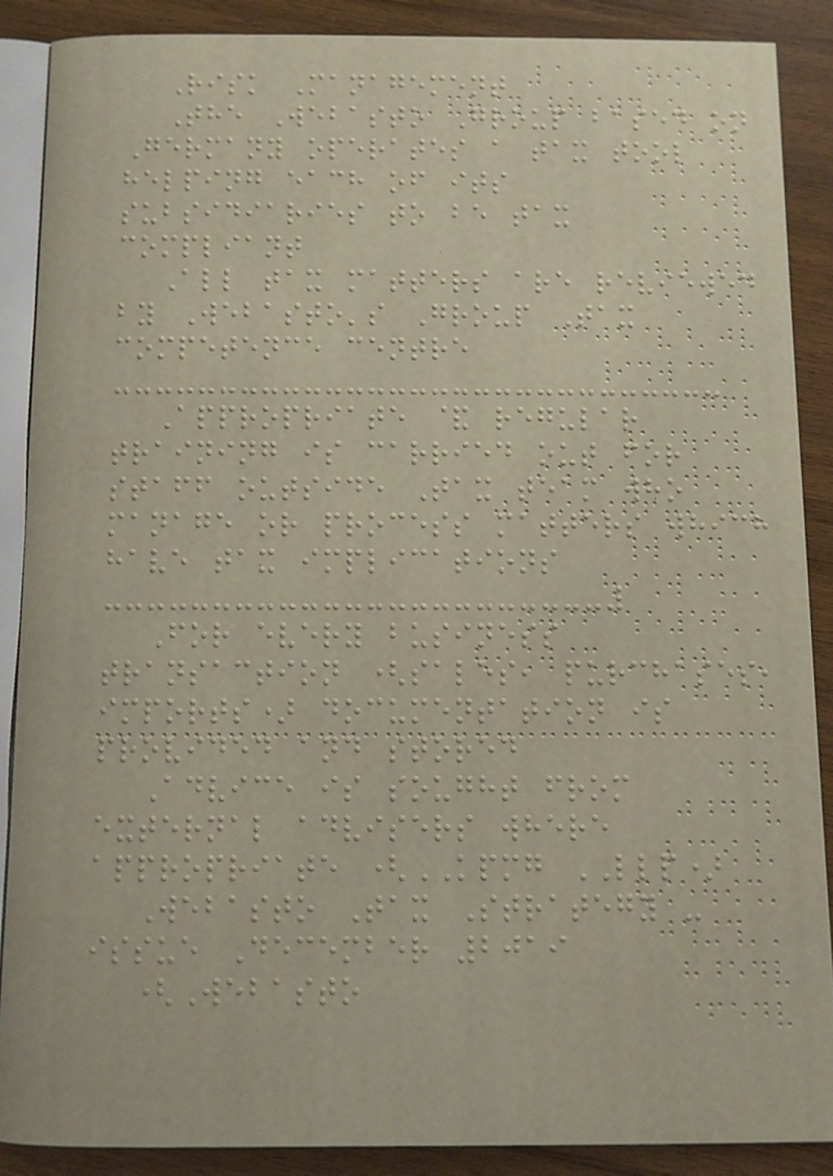Risk Management
The Webasto Group based on
Germany operates a tax tool
helping each of its
subsidiaries to be tax
compliant
All tax matters are reviewed
by Webasto's Group Tax
competence centre
Appropriate & regular
training is carried out for
staff outside Tax team who
manage or process matters which
have tax implications
For every business
transaction (sales, purchases,
imports) documentation is
provided and stored
Advice is sought from
external advisers where
appropriate (KPMG LLP)
Webasto Tax Strategy -
issue December 2019
(Webasto
